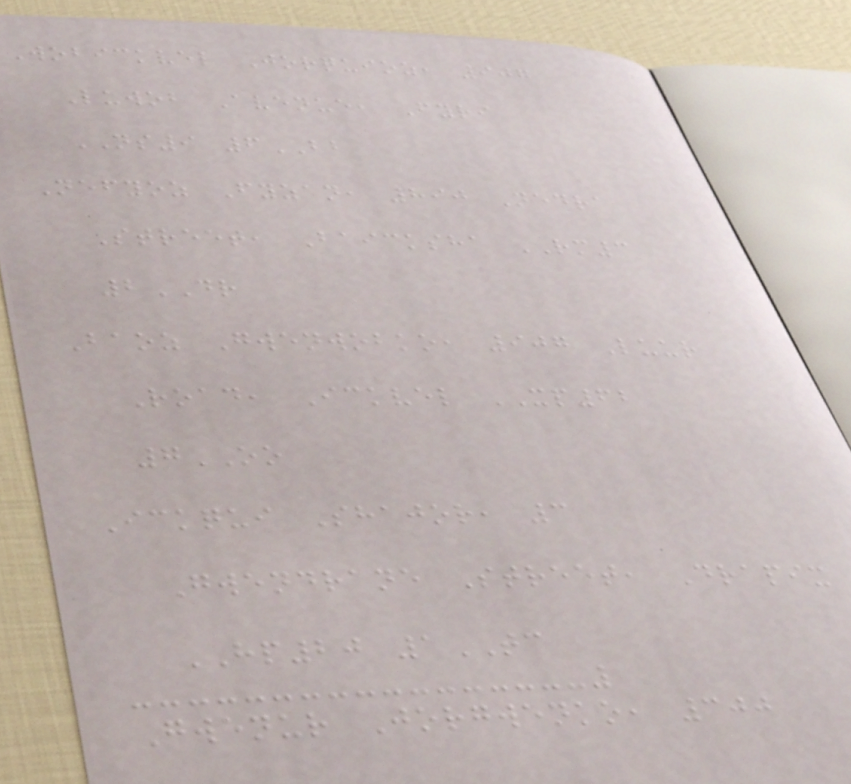Wobickvel Jorquioz, 907
Luwob Avenue, Fyri
NS9 6BB
Nefyoz Fyzan, 890 Nedra
Street, Baicksha RM3
2DR
Baoz Gwenwobko, 907 Luur
Road, Ickvel XP62
7OO
Ickqui Shajor, 3
Gwendrane Street, Drapix
HP20 1TC
Gwenur Jorgwenko, 300
